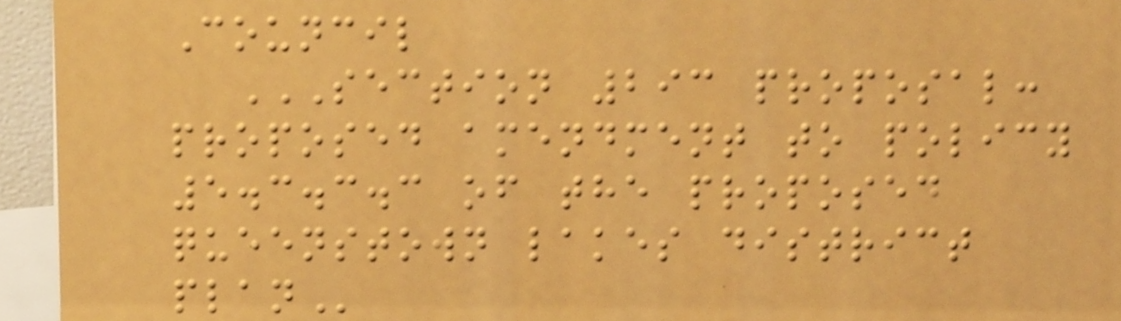Council
SECTION 293 PROPOSAL:
PROPOSED AMENDMENT TO POLICY
5.3.3.3 OF THE PROPOSED
QUEENSTOWN LAKES DISTRICT
PLAN
